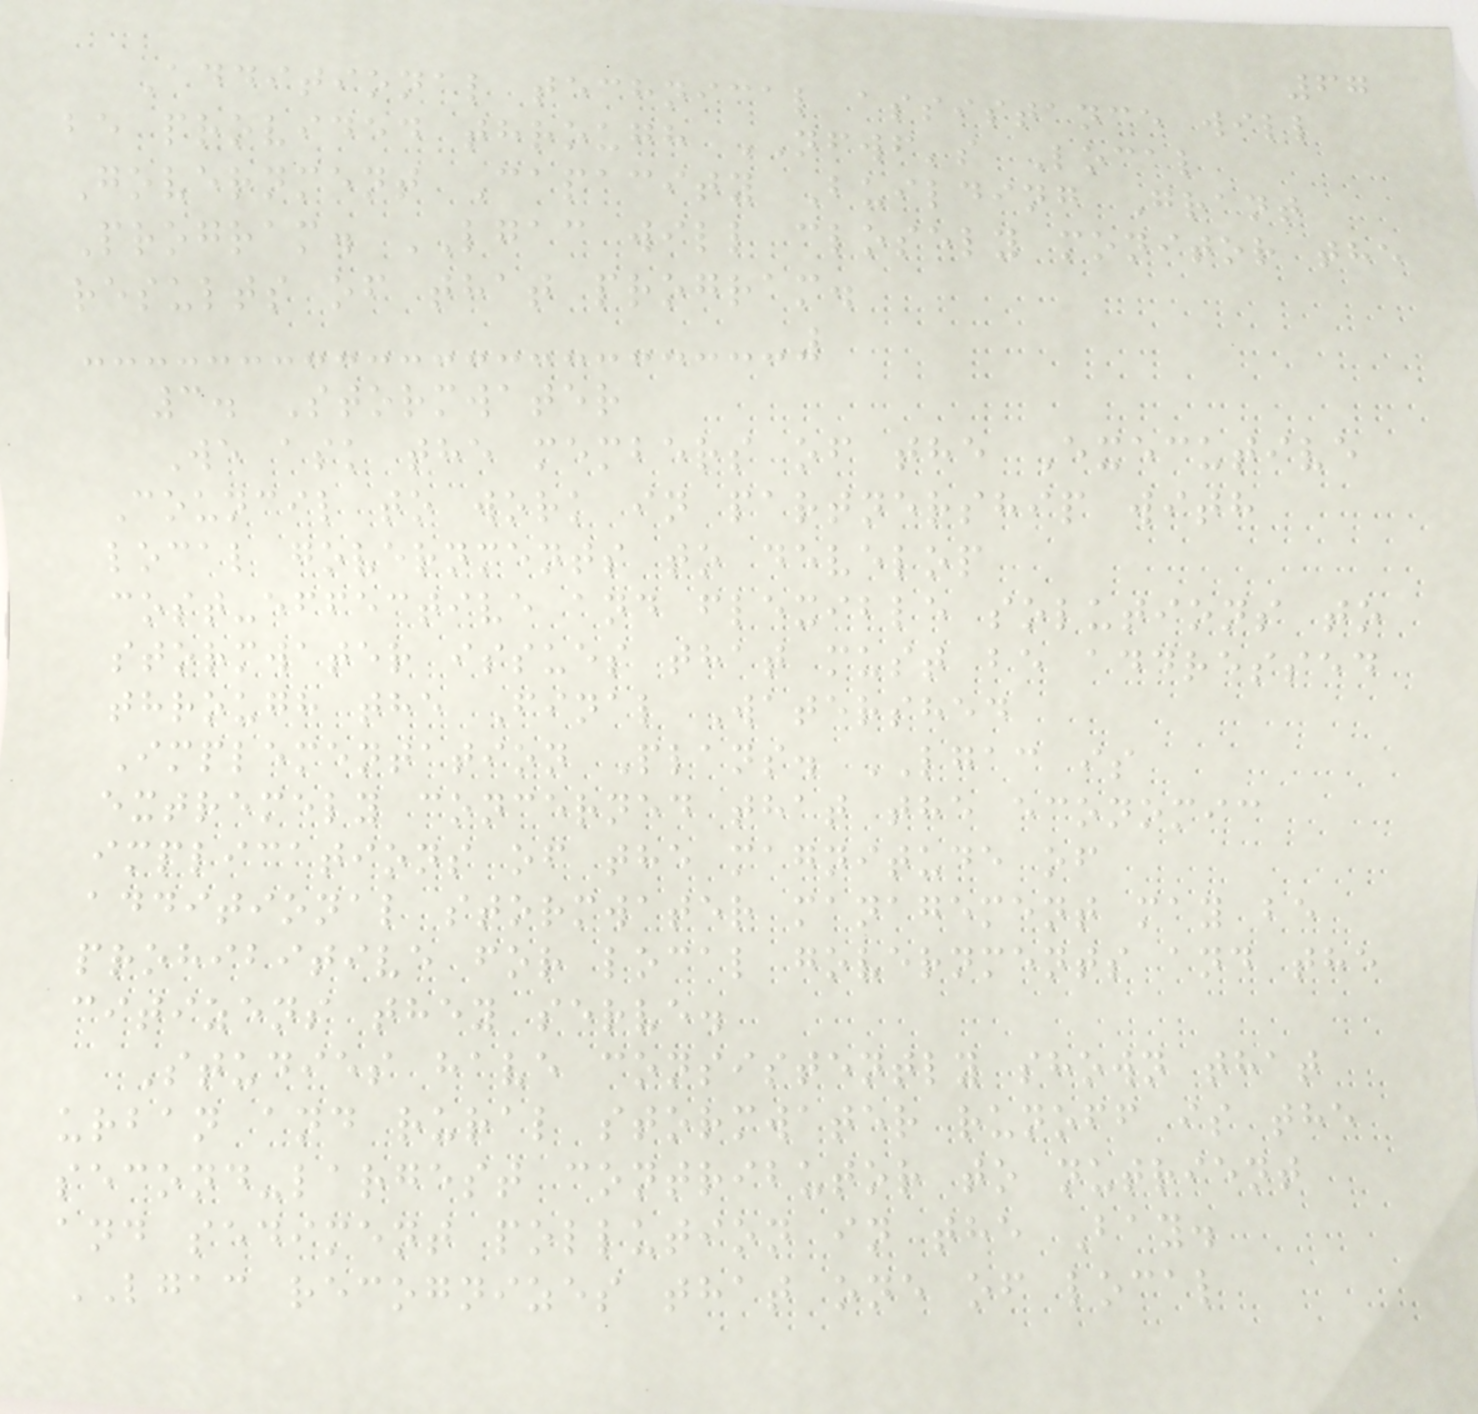67
Additional technical assistance will
be provided through NFWF's Local
Government Capacity Building Grant
Program. LGAC will closely monitor the
results of that program.
3. Stormwater
We ask the members of the Executive
Council to work in partnership with
local governments to develop
cost-effective and flexible solutions to
stormwater issues that must be addressed
through the Final Watershed
Implementation Plans. LGAC is
extremely concerned that the economic
implications of the magnitude of
additional stormwater management may be
prohibitive for local governments and the
citizens they serve.
Studies have consistently shown that
urban and rural stormwater runoff is the
second-largest contributor to nutrient
and sediment pollution in the Bay.
LGAC recognizes that one of local
